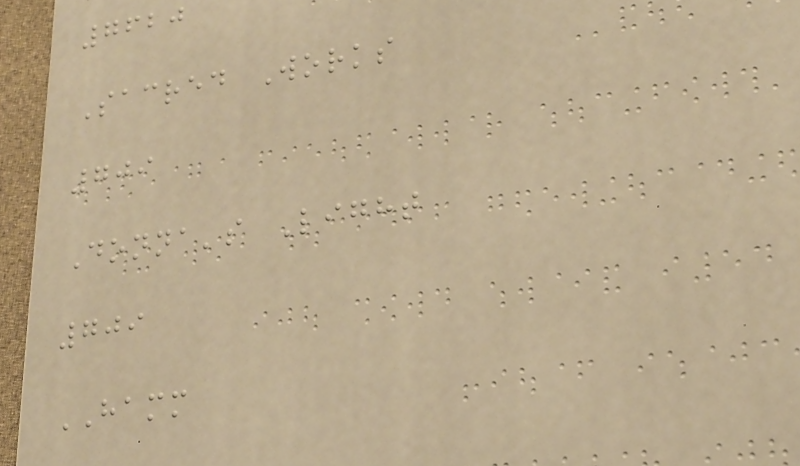7620
Sacred Works
709
Donna's Light
709
HAMM
